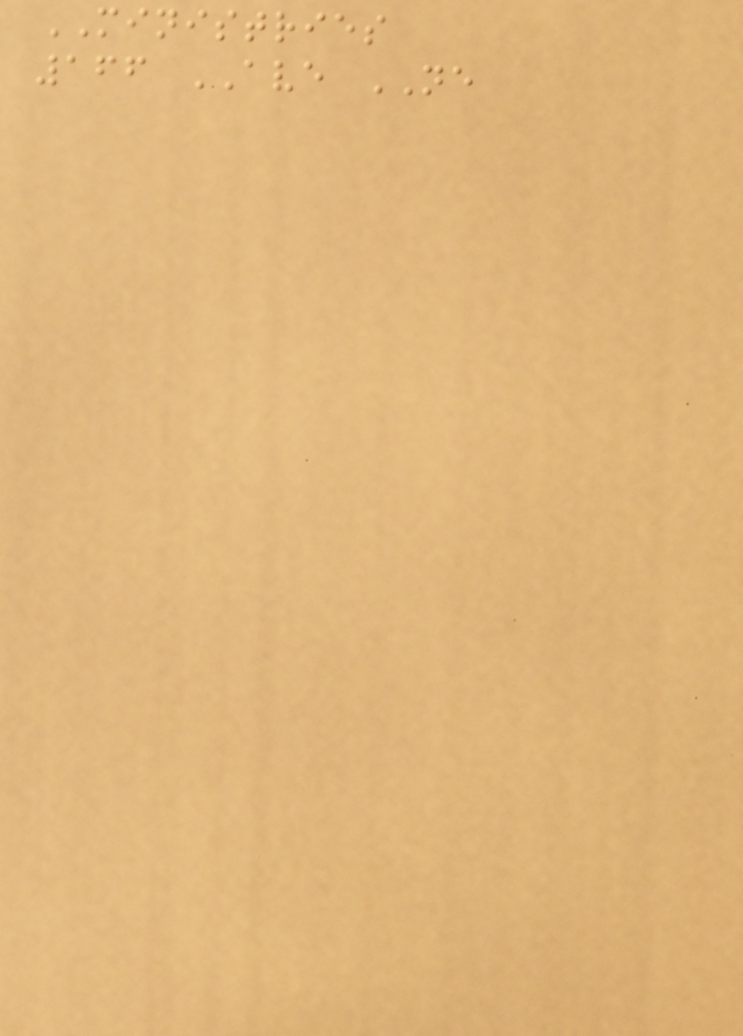MINISTRIES
166 AVE NE
